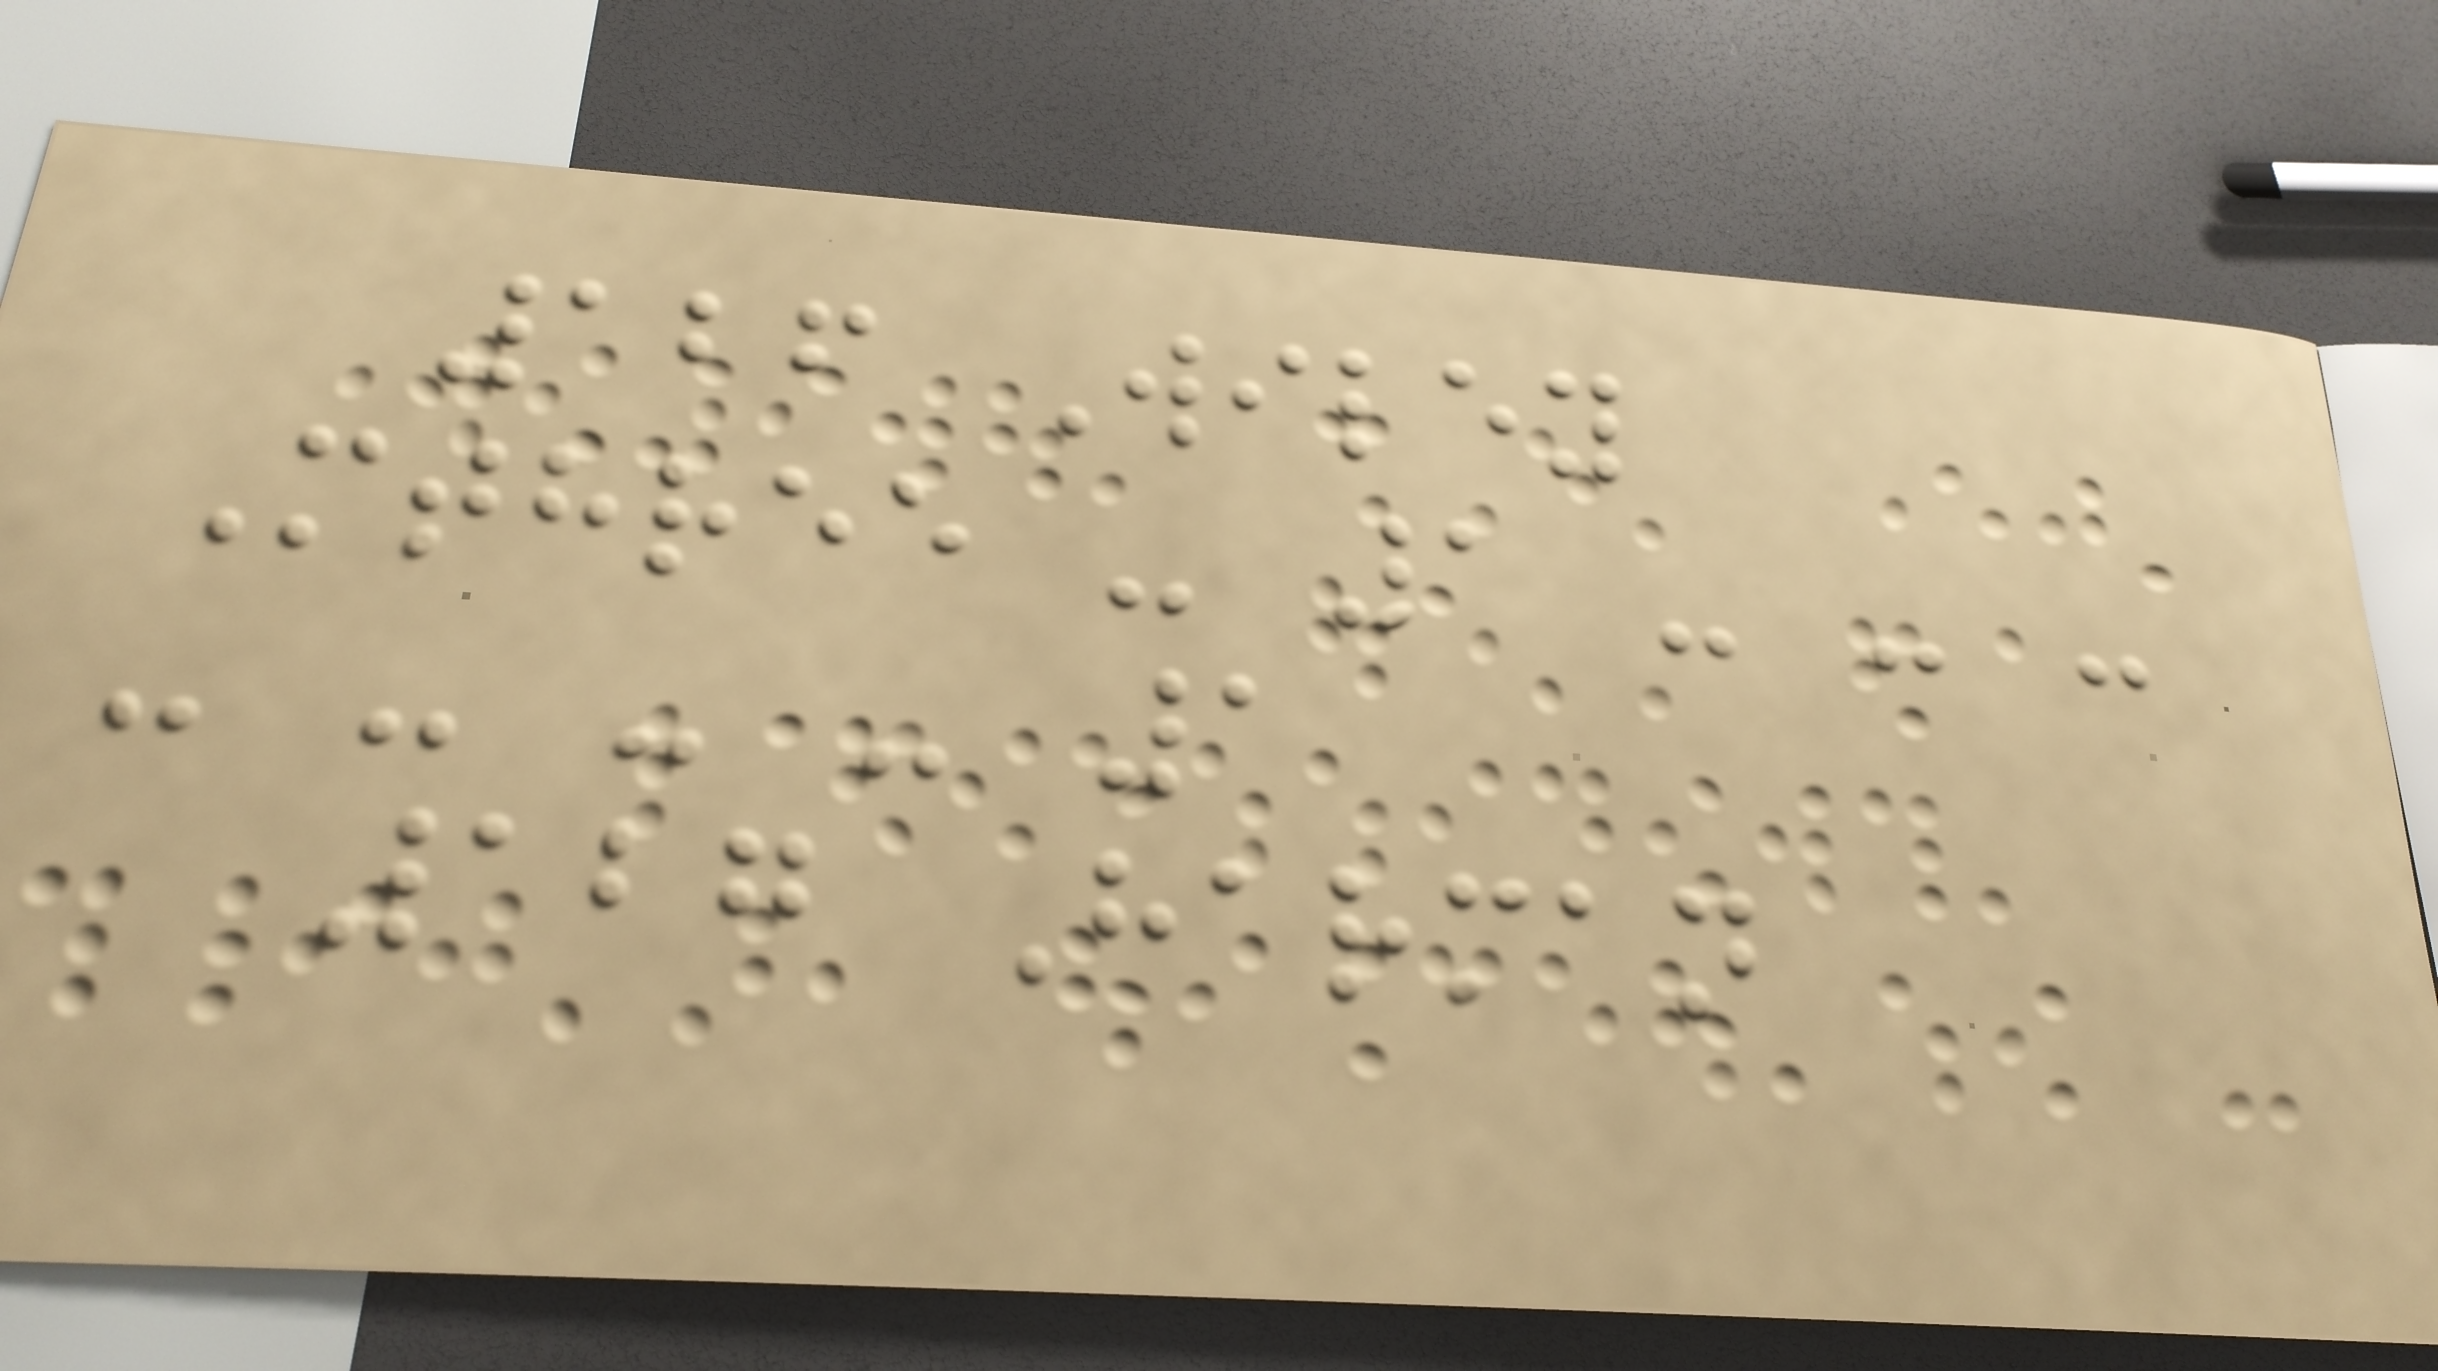126 Wiley
Mthree - 1 - - -
- - - - 1
127 Harman
